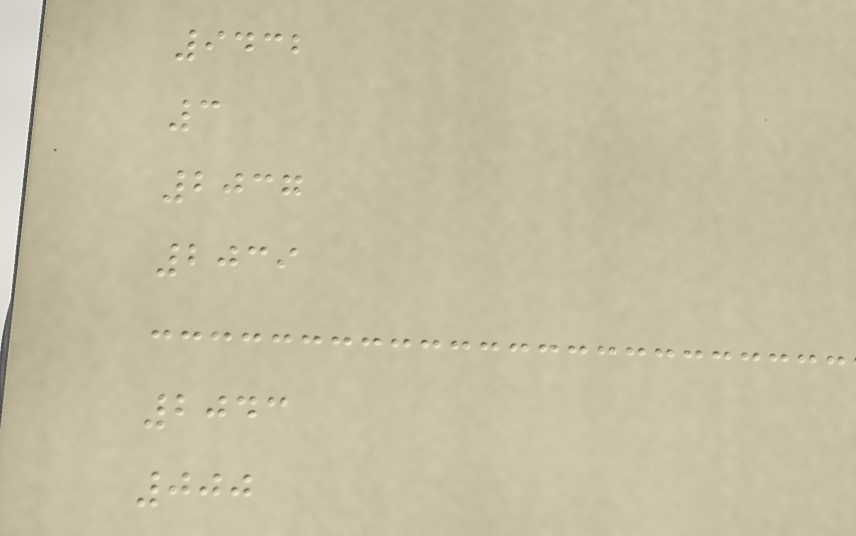9432
3
2037
2039
2043
000
